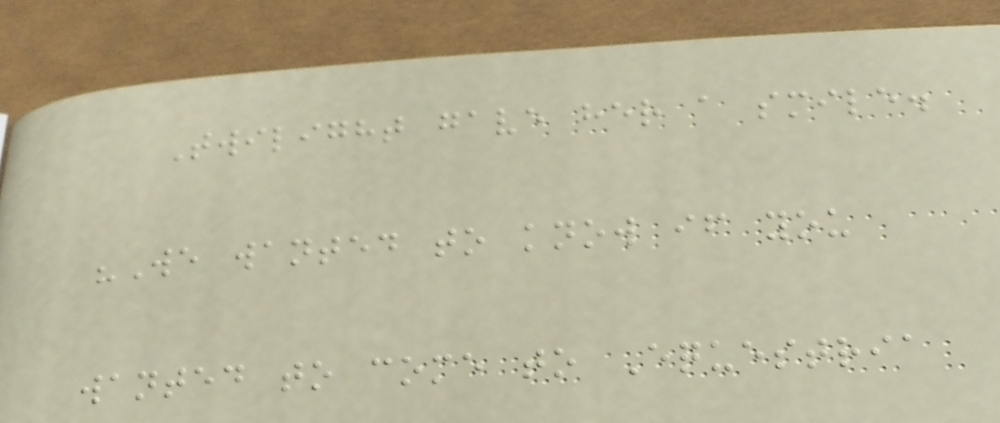Twilight gave her a smile.
"We wanted to know if you
wanted to come to Equestria
